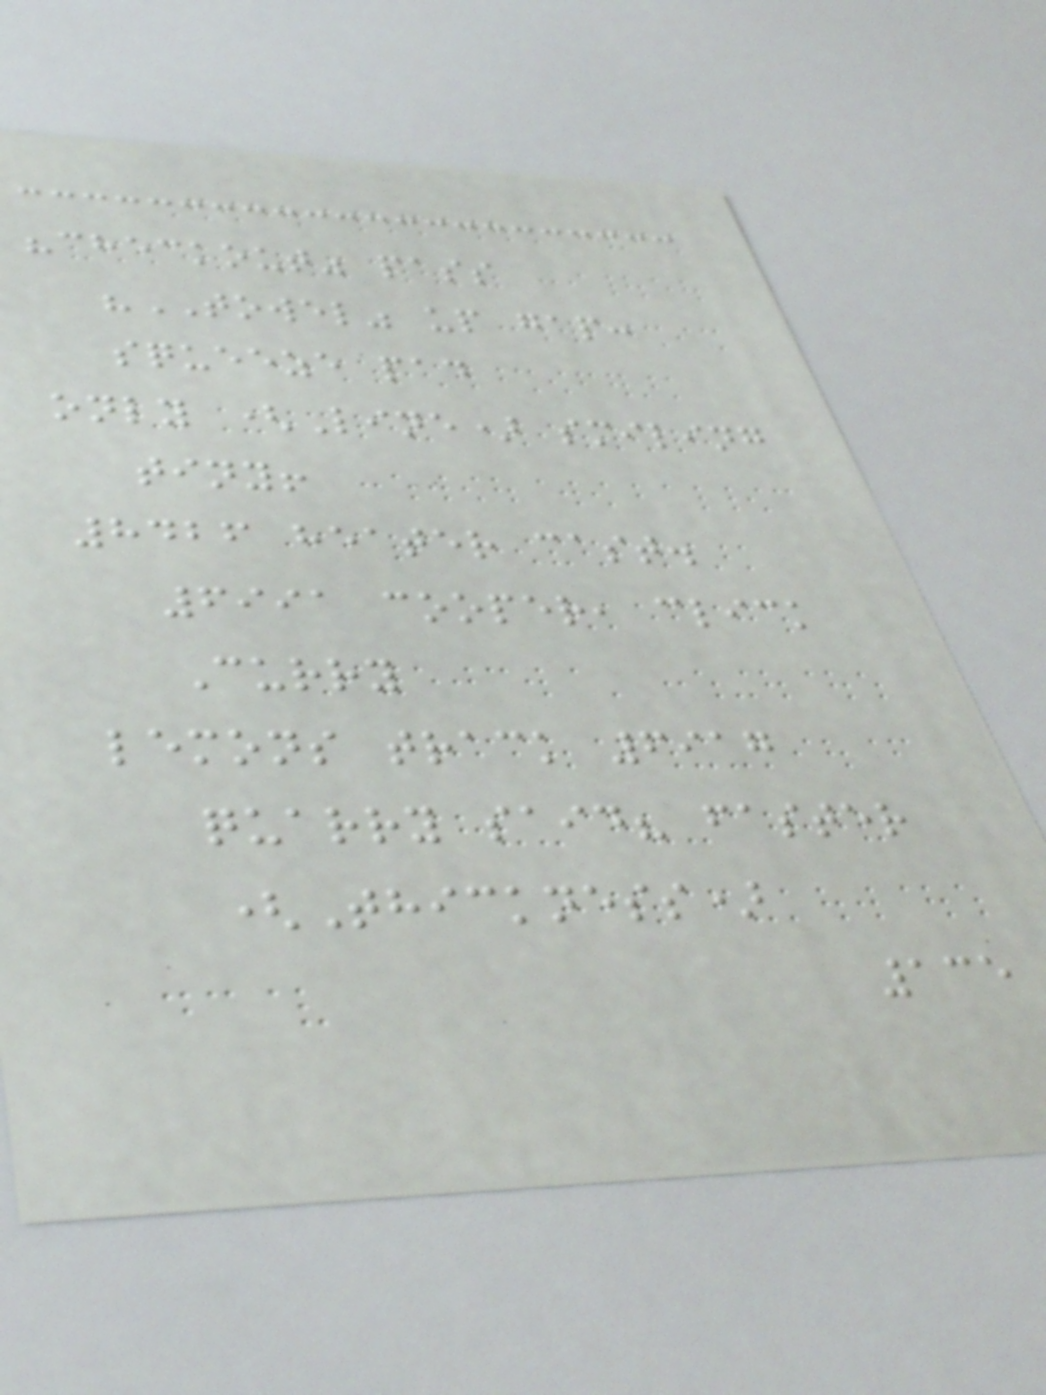"checkout" pass
"TOWEL" up gap:
squeeze pad
only (Line) smiling
tiny!
8426 heater cast.
6991 cooper, click
Curry
lemons track 6917
quarry said? faster
(Thickness)
135
